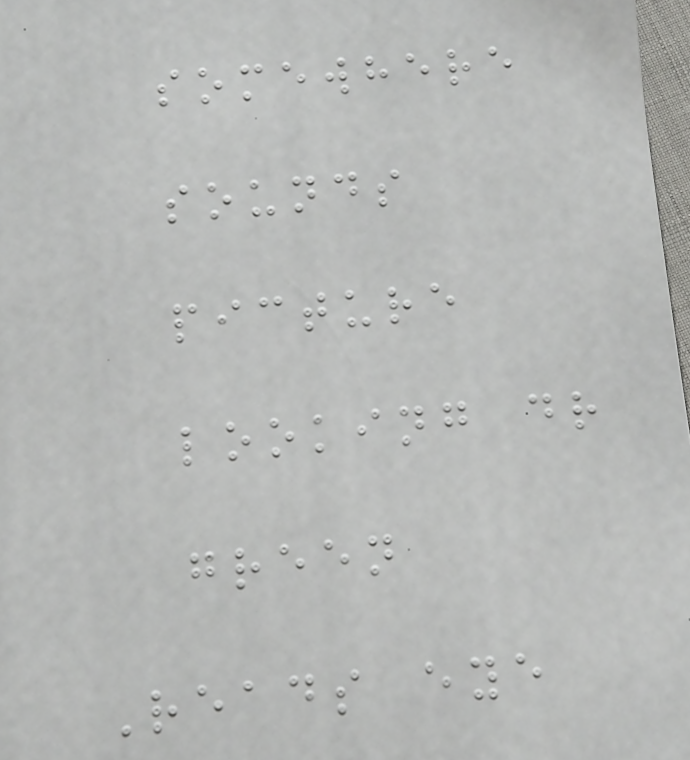somewhere
sounds
picture
looking dr
green
Reads eye
